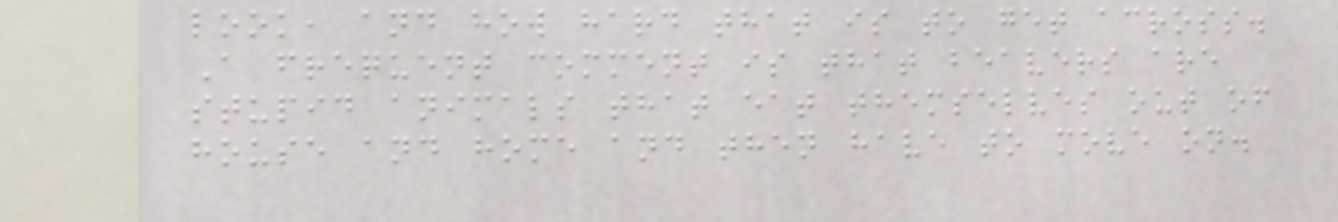look, and how hard that is to get across.
A frequent comment is that beavers are
stupid animals that eat themselves out of
house and home and then have to move on.
